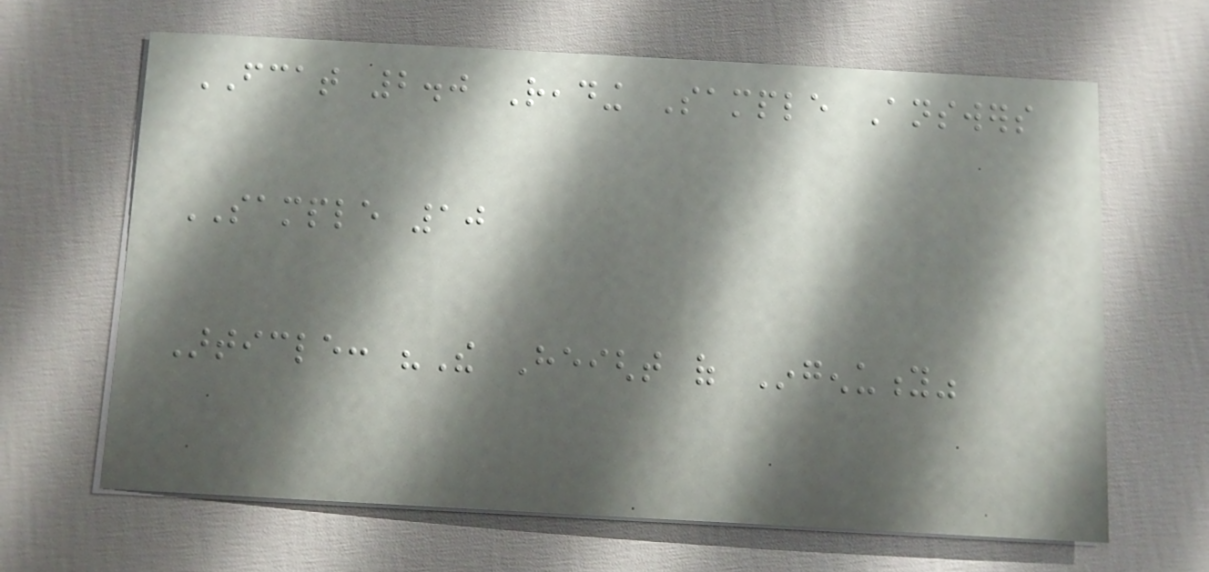FCAT 2.0 Reading Sample Answers
SAMPLE 10
Article: "The Height of Ingenuity"
